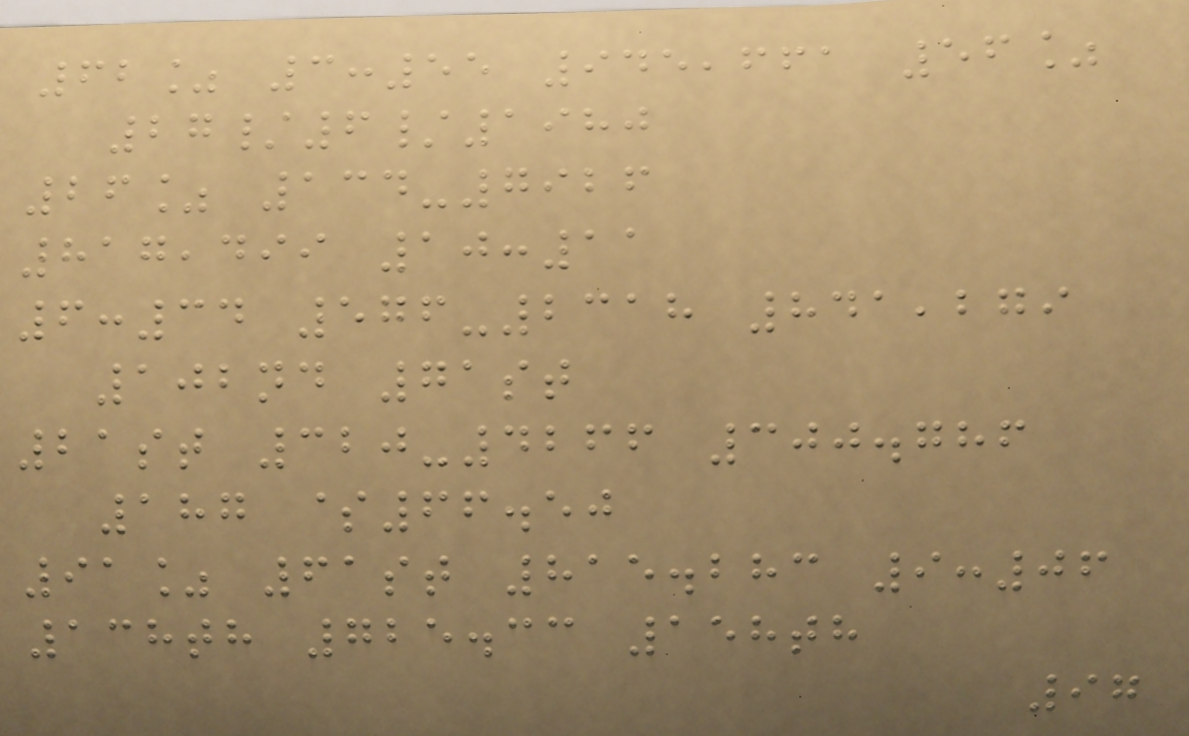62% 3:55 945,661 56%
27/6/1980
26% 134-7926
817,499 10:11
6:34 576-2318 841,279
102nd 71st
21st 320-4266 300.786
187 $66.50
91% 61st 815.283 9:06
138th 725.33 158th
97
